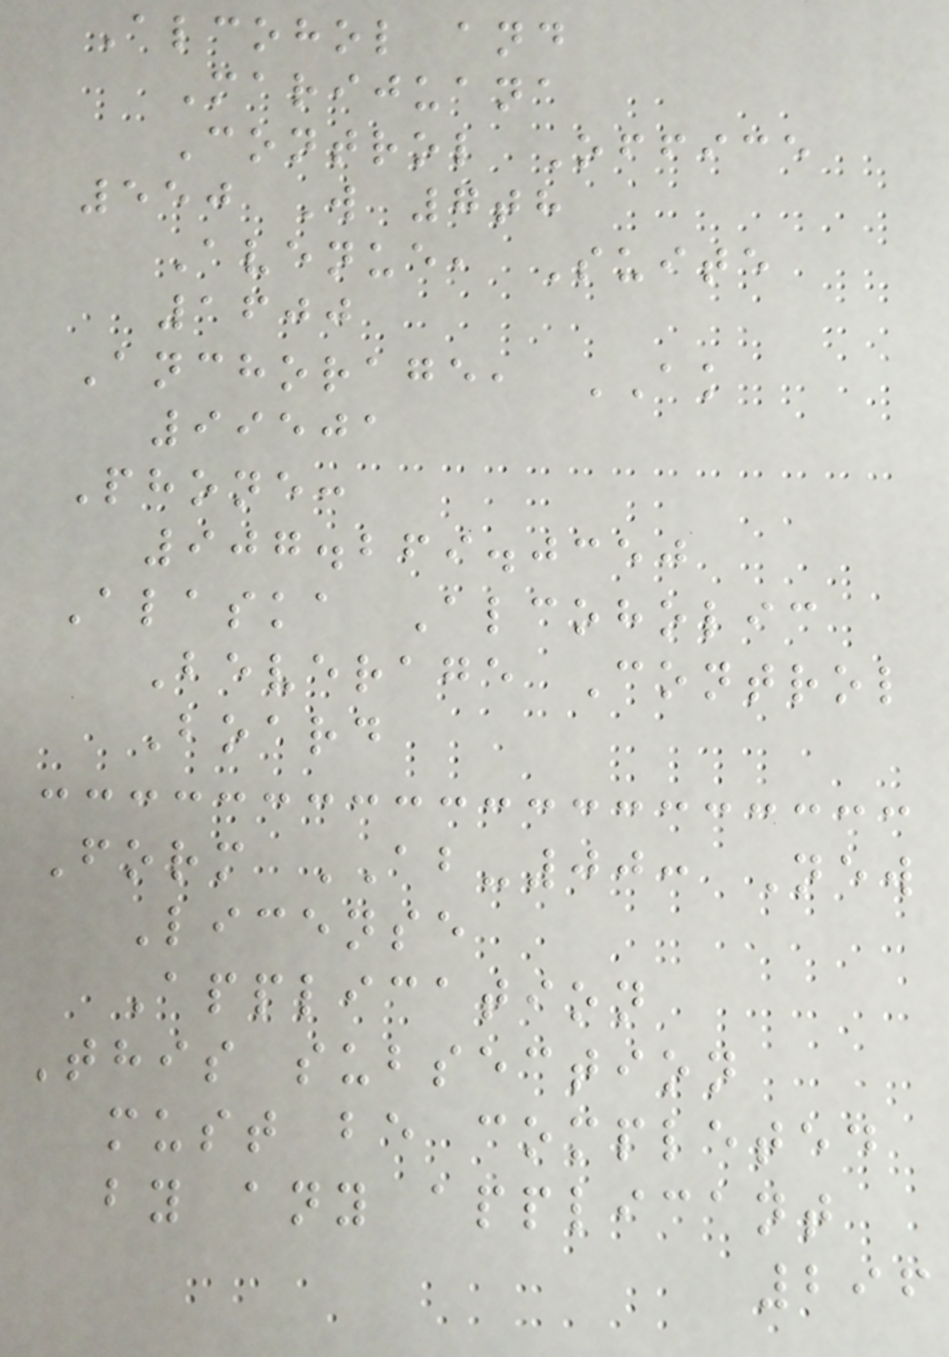Alcohol and
Marijuana
Control Office
550 W 7th
Avenue, Suite
1600
Anchorage, AK
99501
Phone:
907.269.0350
Alaska Alcoholic
Beverage Control
Board
Form AB-00: New
License
Application
This subsection
must be completed
by any applicant
296
